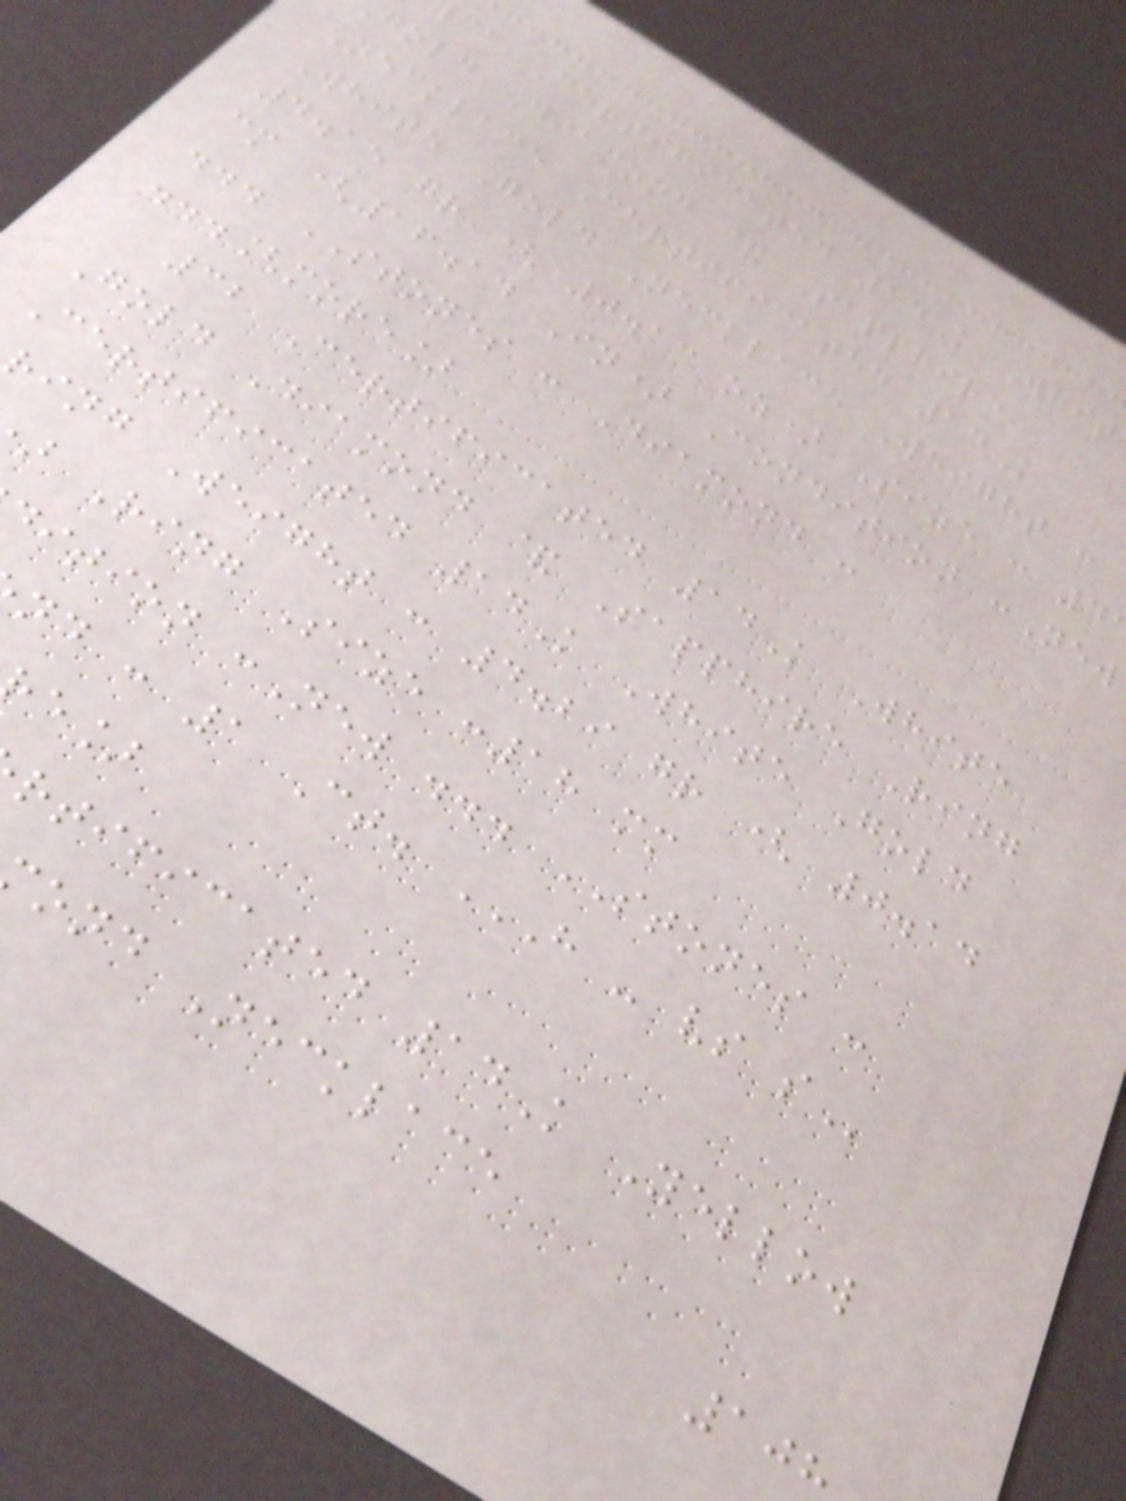ca Certificated 14K Whit
gold Diamond & Sapphire
Necklace Certificated 14K
White Gold Necklace Weight :
4.15 gr ( 0.13 oz) Size : 4
cm (16.14 In) Condition :New
... STONES : Diamond :
...[more]
32 Certificated 14K White
Gold Diamond & Sapphire Ring
Certificated 14K White Gold
ring Weight : 4.29 gr ( 0.14
Ring Size :18 mm
ition :New ... STONES :
nd : 1 Ct. H - VS S
rtificated 14K Yellow
ond Necklace
